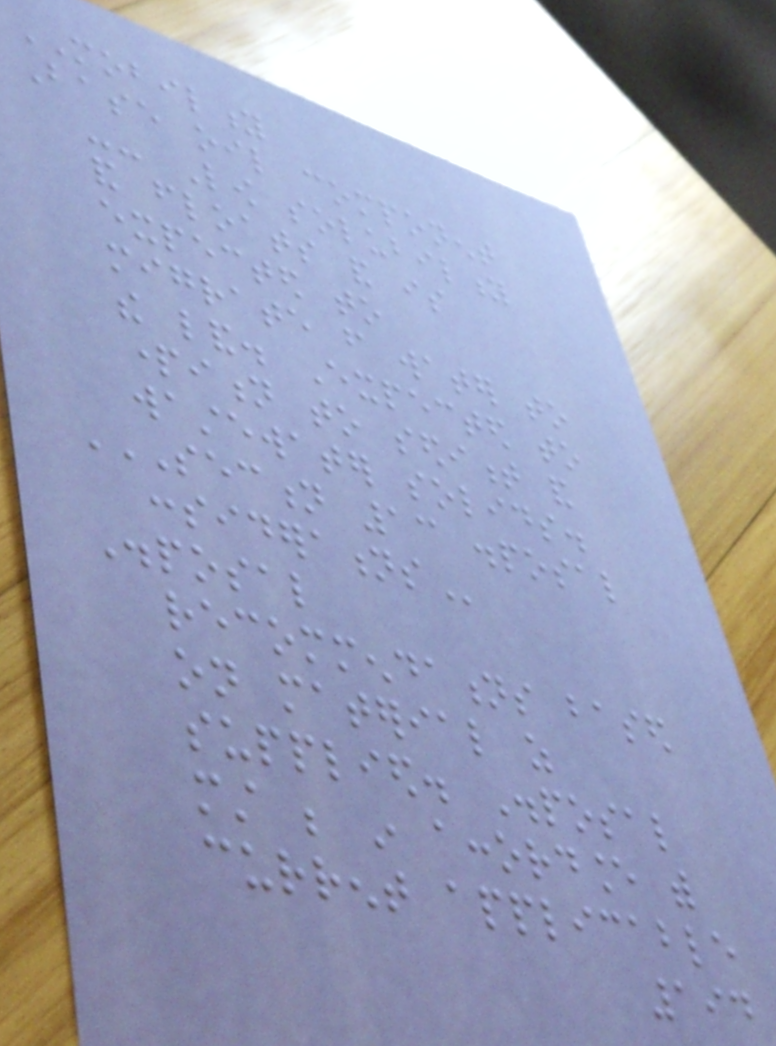MOBILITY
Base oil component
-- Low solubility
and floats and is
expected to
migrate from water to
the land. Expected to
partition to sediment and
wastewater solids.
SECTION 13 DISPOSAL
CONSIDERATIONS
Disposal
recommendations based
on material as
supplied. Disposal
must be in accordance with
current applicable
194
